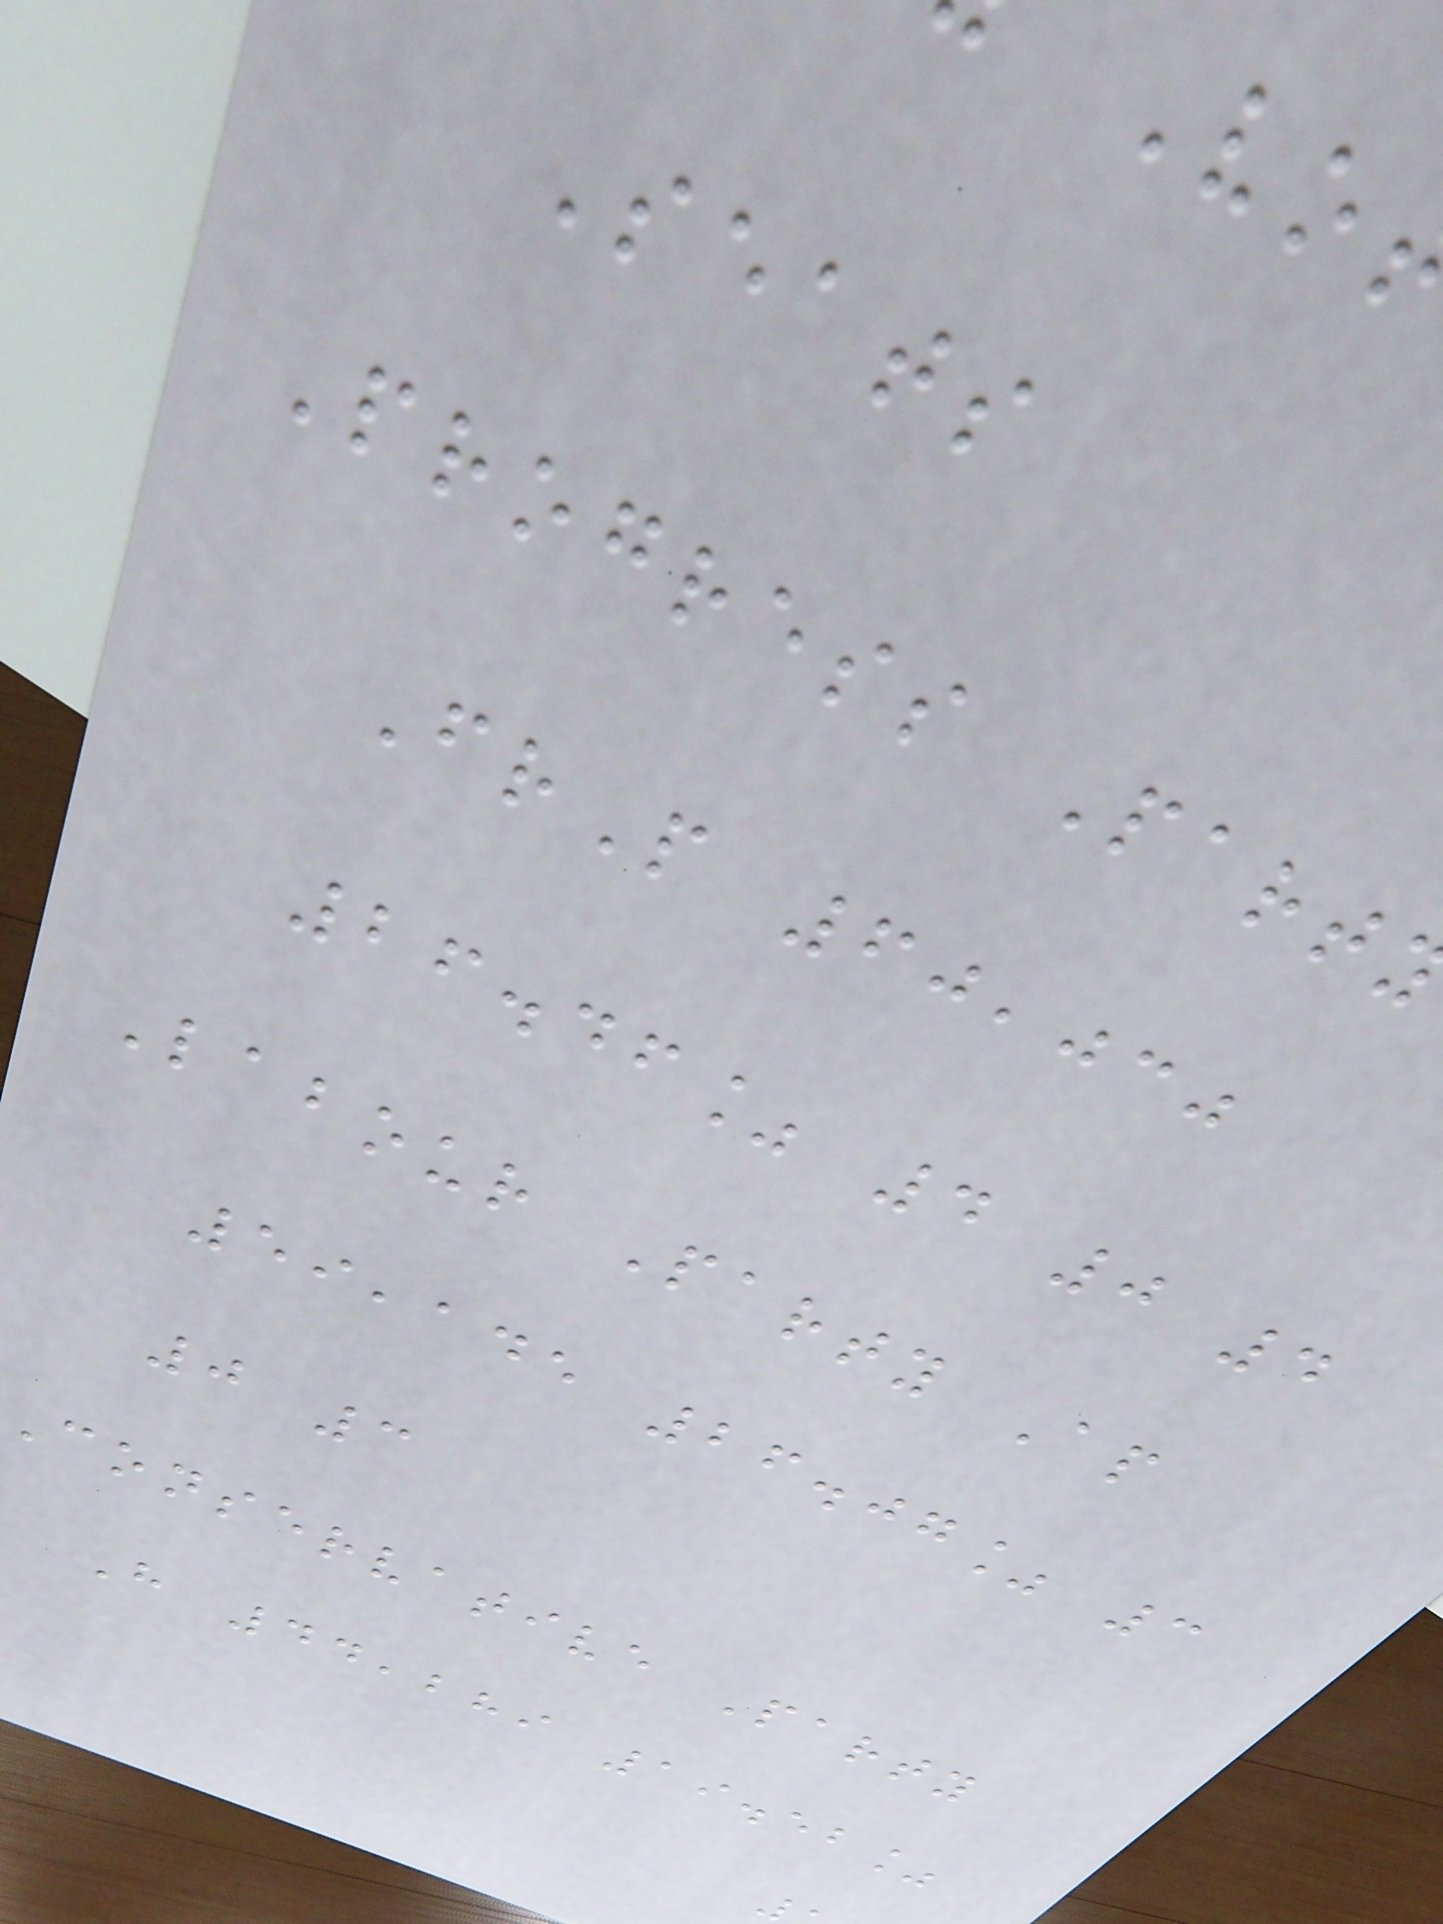Seats
Progress Part
FrP 60,030
26.46% 4 0 4
Labour Party Ap
59,145 26.07% 3
0 3
conservative Party
H 44,289 19.52%
